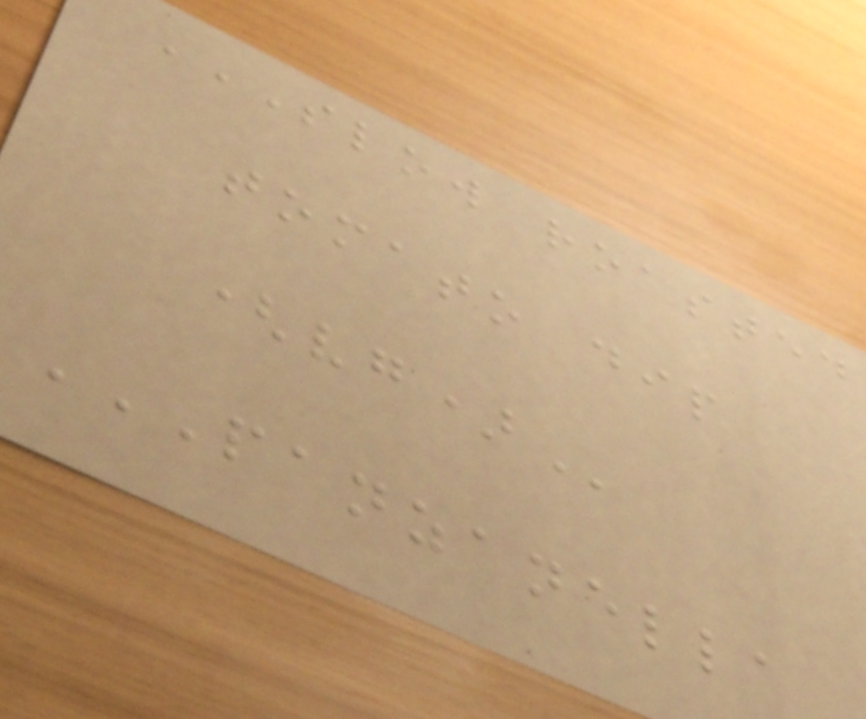SLOW ROASTED
TOMATO DIP
(VG)
PANZANELLA
